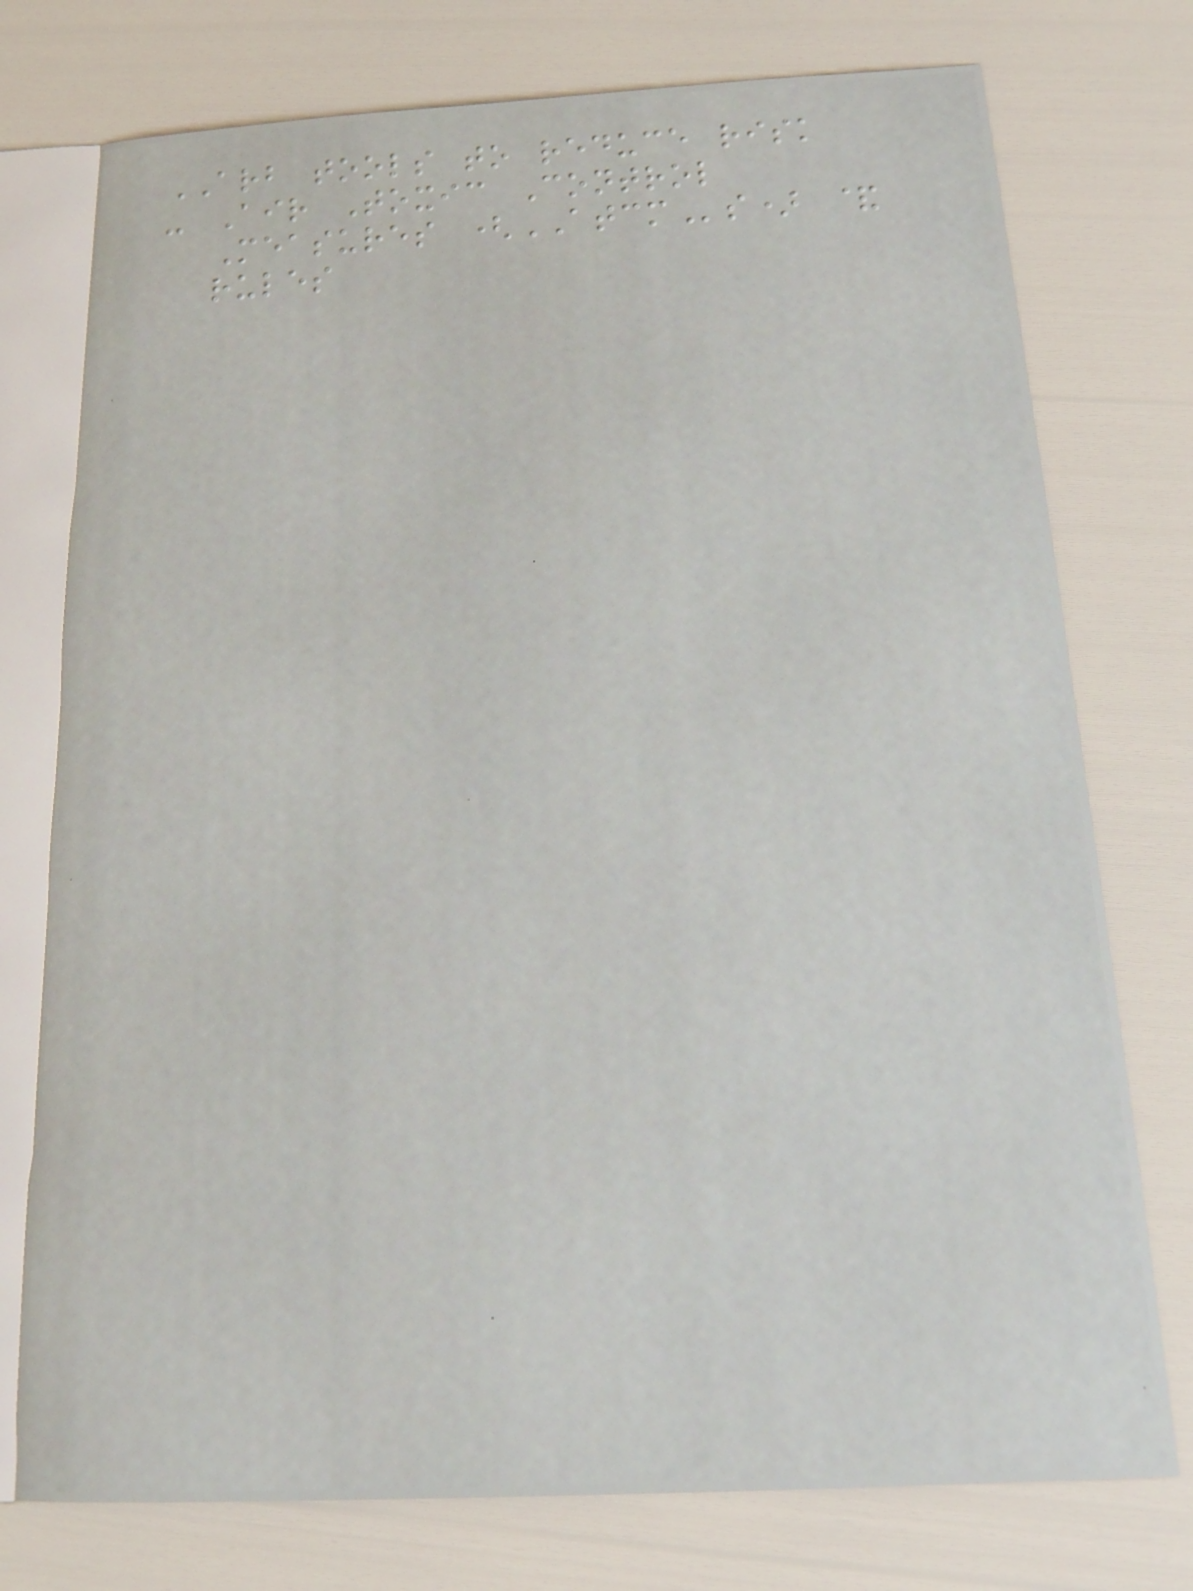ARB tools to reduce risk
- Air Toxic Control
Measures (ATCMs) &
rules
